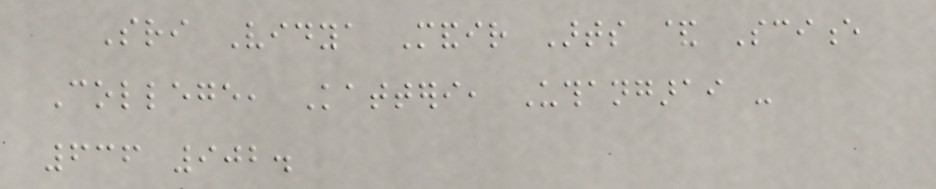Sri Vidya Mandir Arts & Science
College, Katteri, Uthangarai -
636 902.
